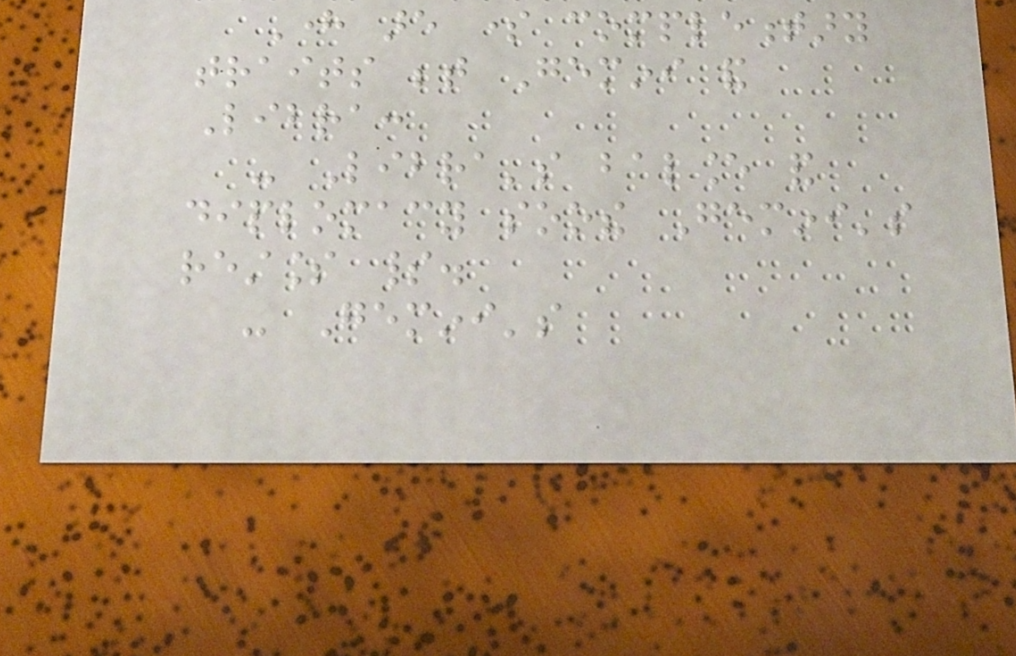Here are some complementary
traits between Gemini and
Libra:
- Libra's balance and
diplomacy soothe Gemini's
restless spirit.
- Gemini's
